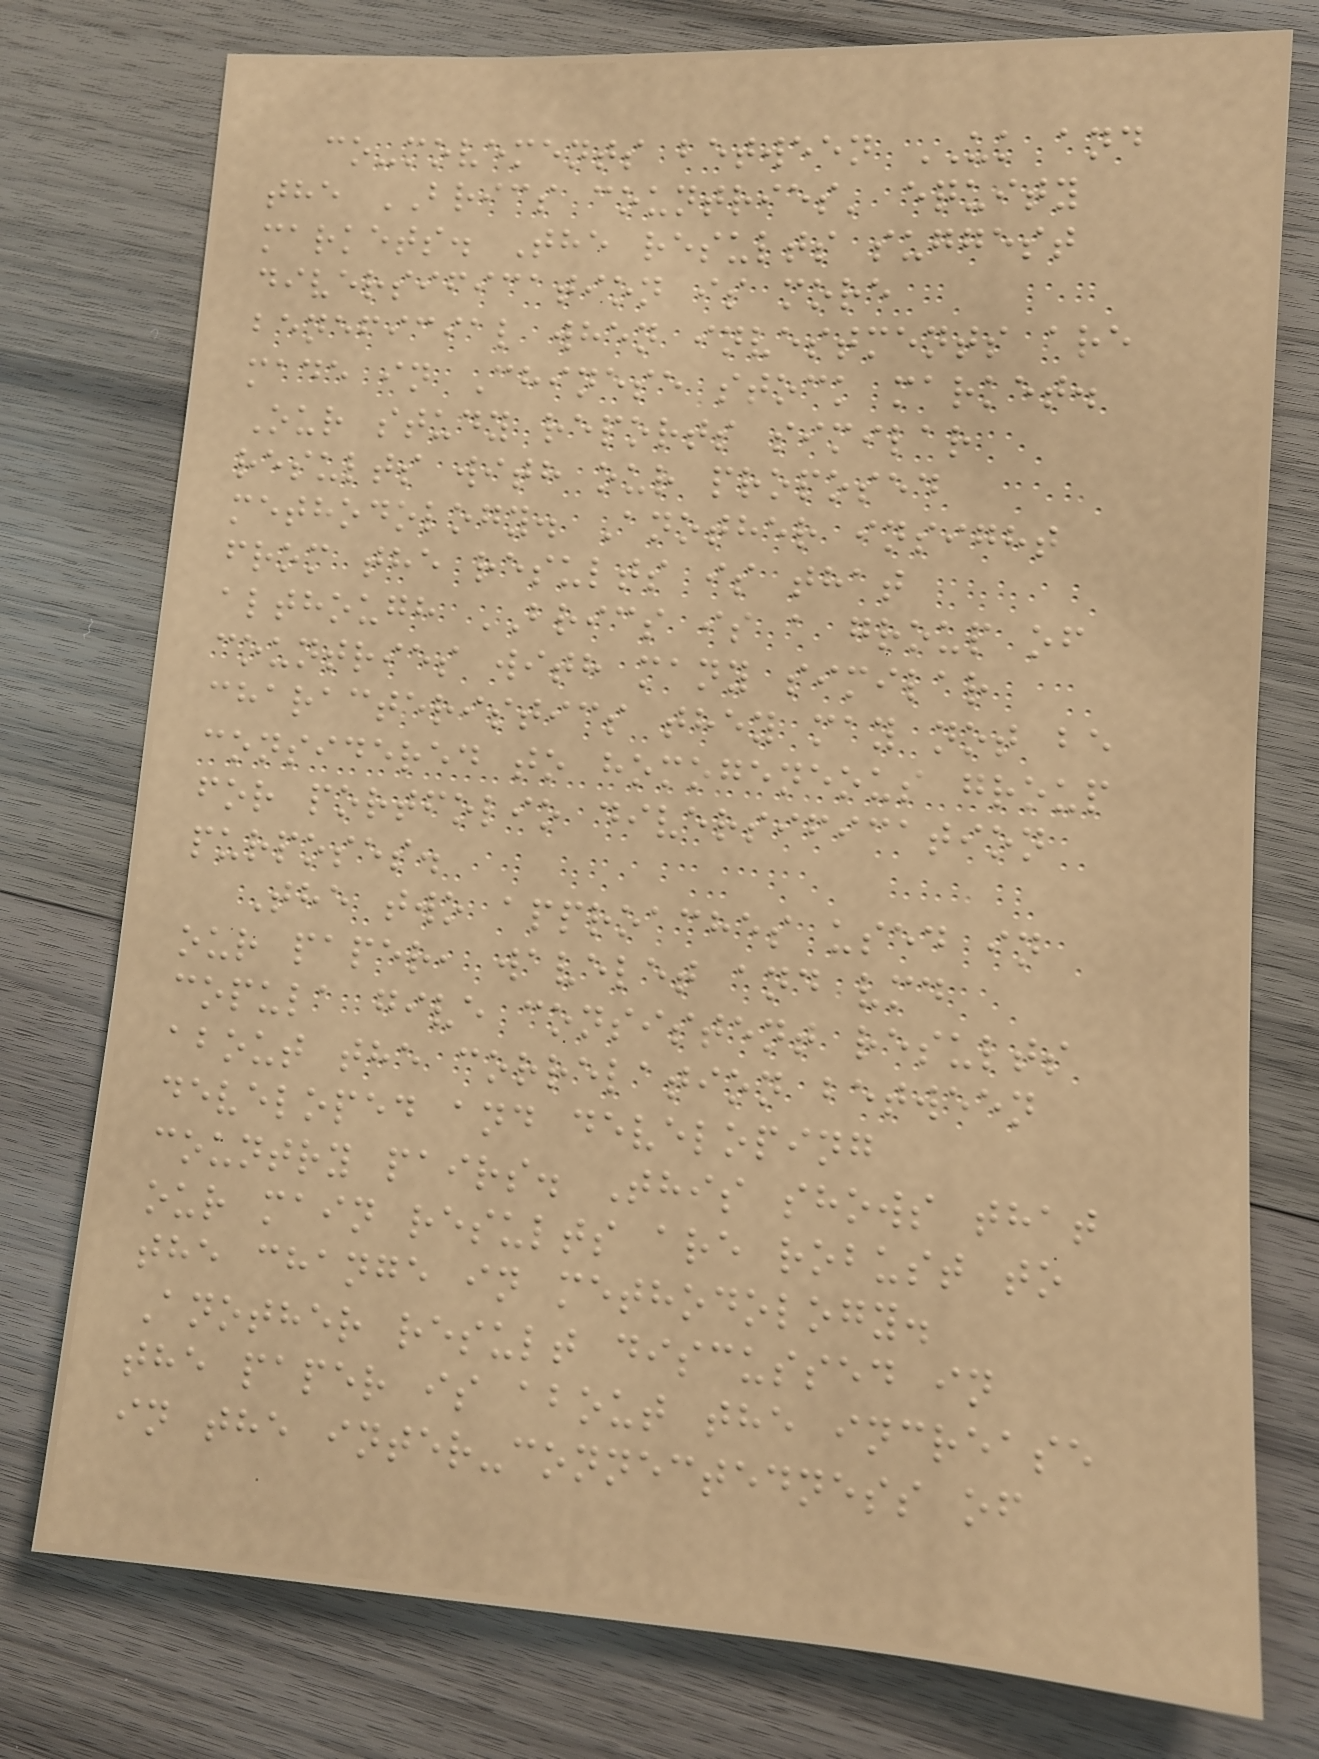co-movements between UK and
the BRICS countries' equity
markets. The results suggest
diversification is more
beneficial when investments are
made in Chinese stock market.
Our study reports similar
results with our proposed
methodology. Another insight
from the results is that
although BRICS is a group of
countries with many similar
characteristics they may not be
considered to homogeneous group
for portfolio diversification
purposes.
The two approaches used in
our paper, wavelet and vmd
copula give consistent results
about the correlation between
developed and developing
country pairs. This shows that
our main results are robust to
the change in methodology.
Another result discussed in
the paper is about the increase
in the inter-connectedness of
